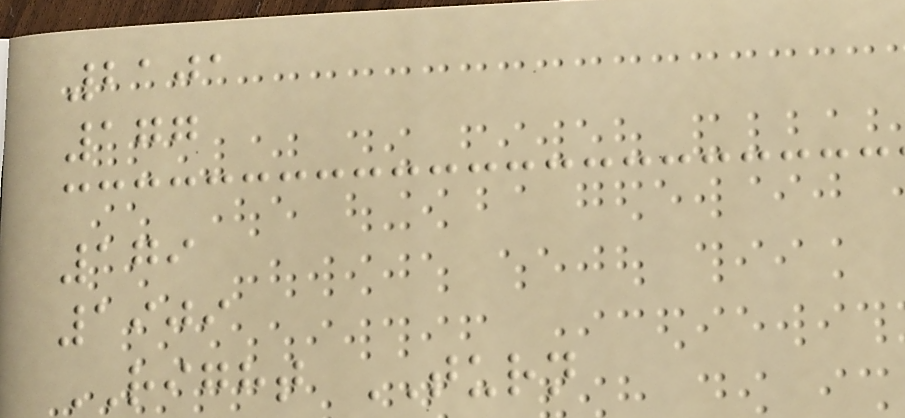2101
177
179
1909
RIGHT TURN
